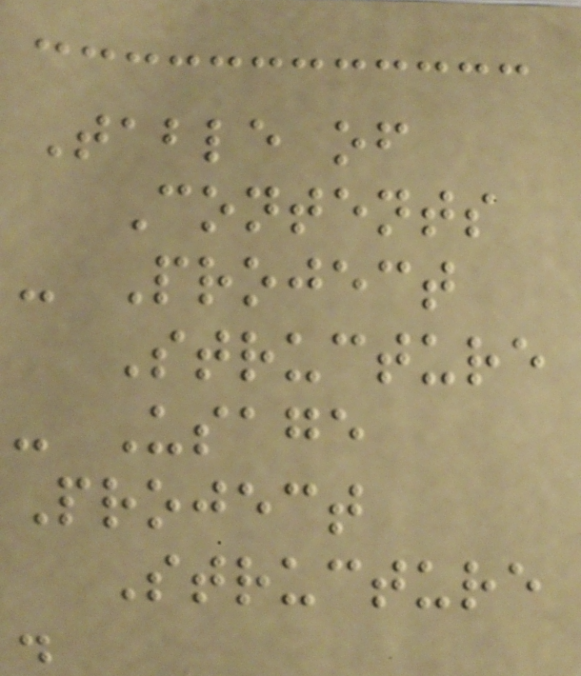Table of
Contents
- Project
Structure
- Usage
Project
Structure
.
